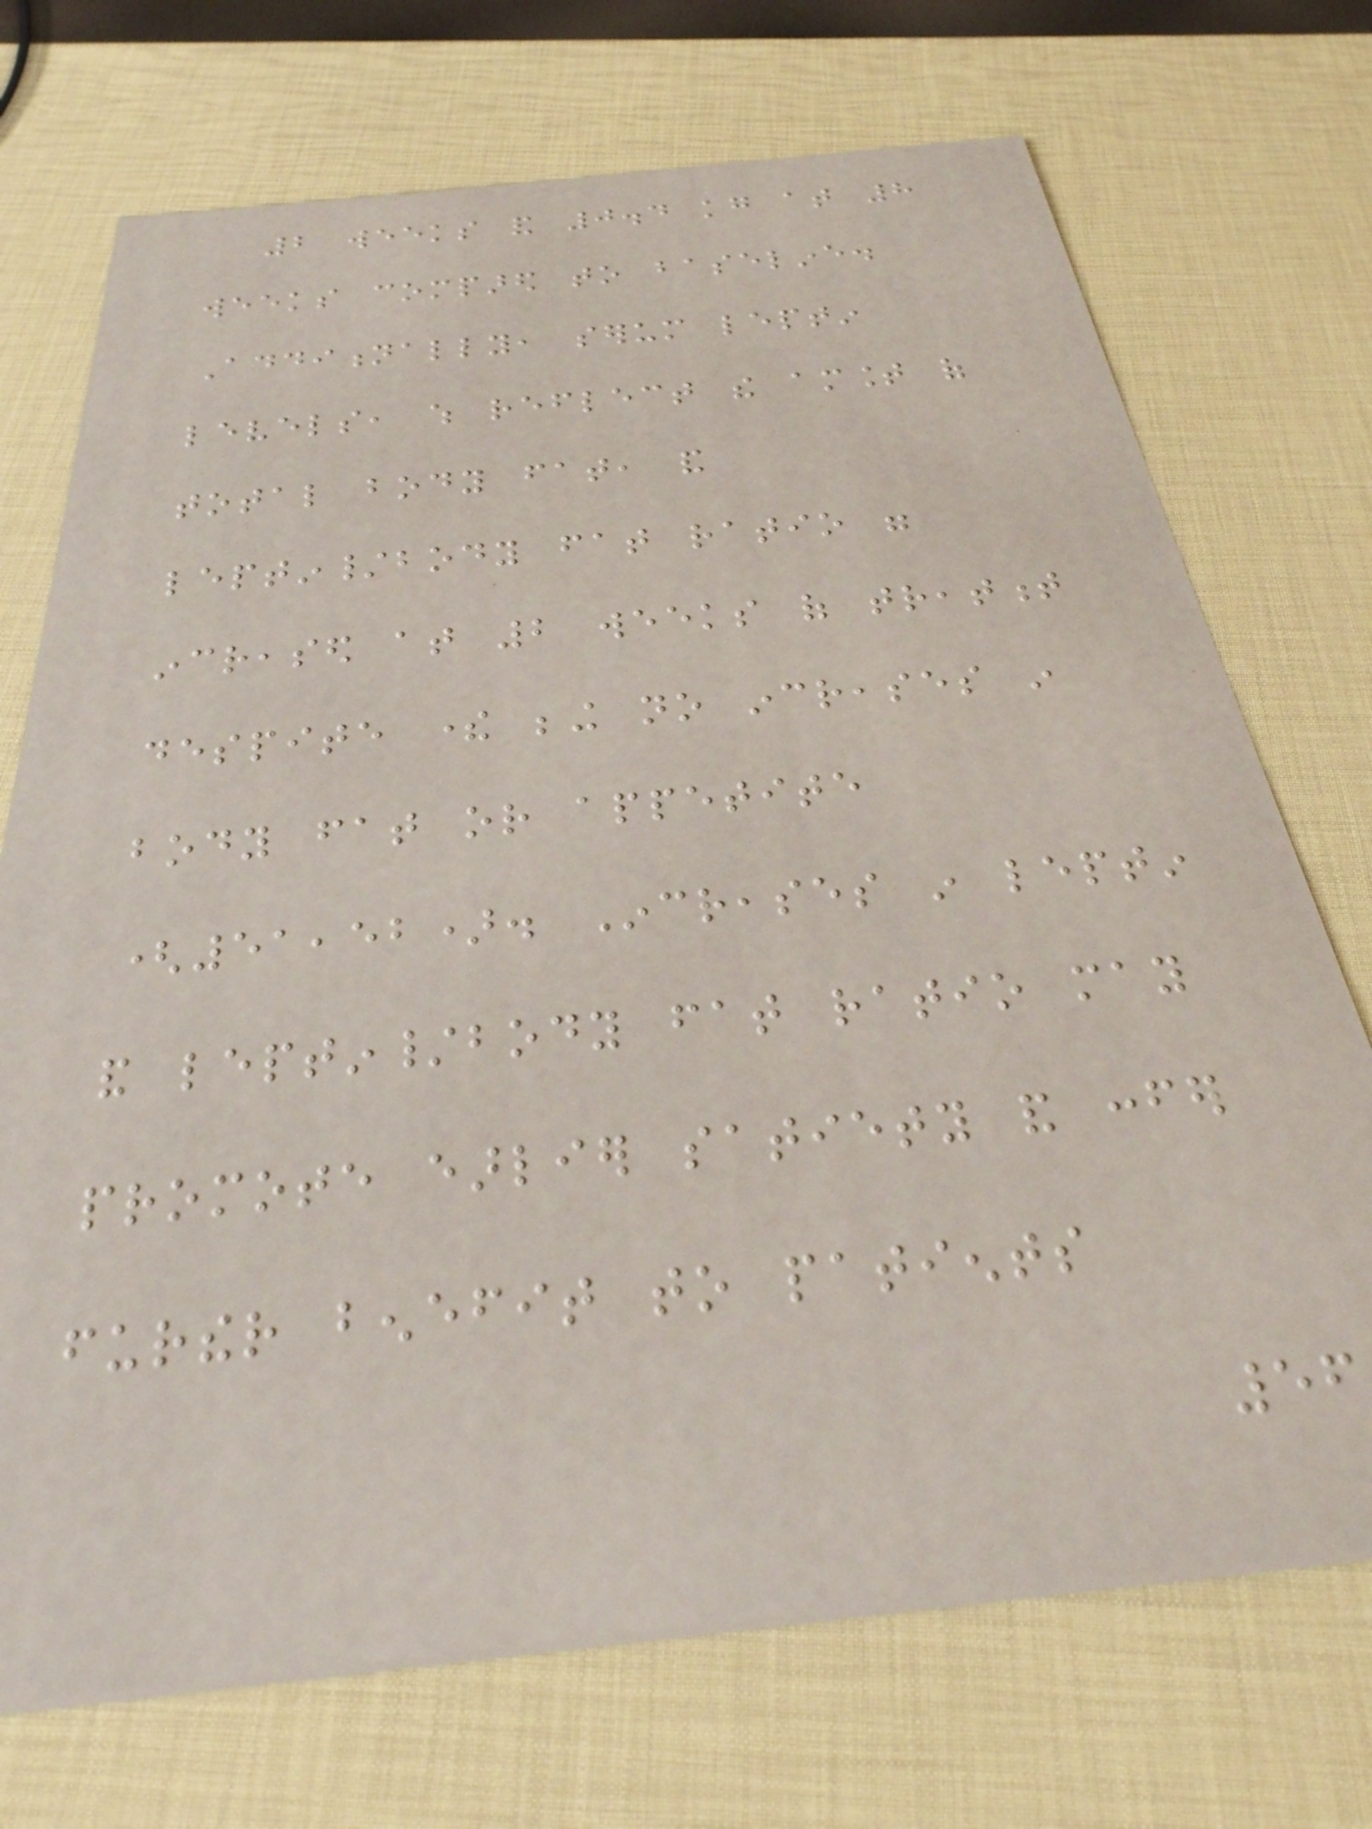2 weeks and 0.4 kg at 8
weeks compared to baseline.
Additionally, serum leptin
levels, which reflect the amount of
total body fat, and
leptin/body fat ratio were
increased at 2 weeks of treatment
despite there being no increases in
body fat or appetite
(51,52). Increases in leptin
and leptin/body fat ratio may
promote earlier satiety and confer
further benefit to patients
56
